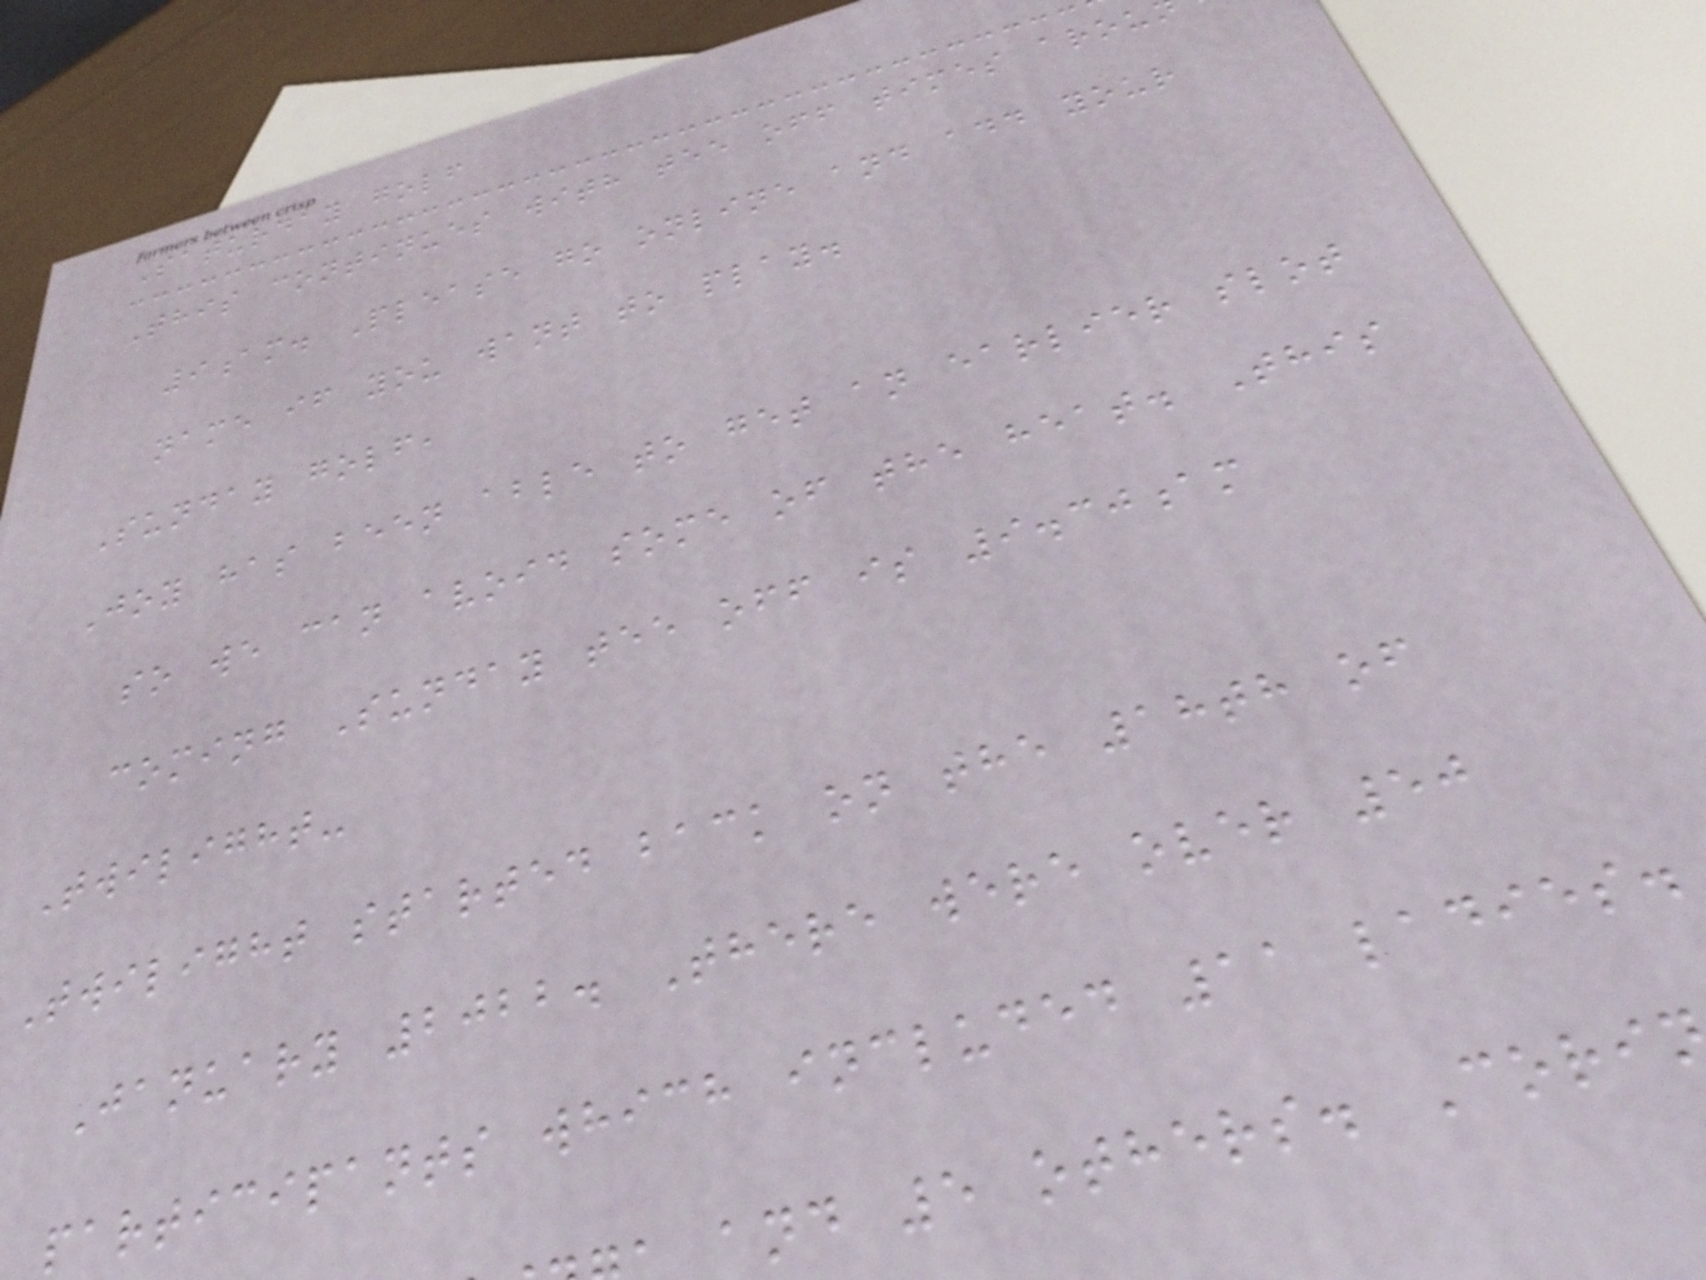Saturday golf
This continues with tee off times arou
9am. Please go online and add your
name if you want to play.
Sunday golf,
Joy has been able to get an earlier slot
so we can avoid some of the heat. This
coming Sunday tee off is 9.30am
Twilight-
Twilight started back on the 18th of
January 2022. There were over 50
participants which included 11 ladies.
and 5 others. Cori
